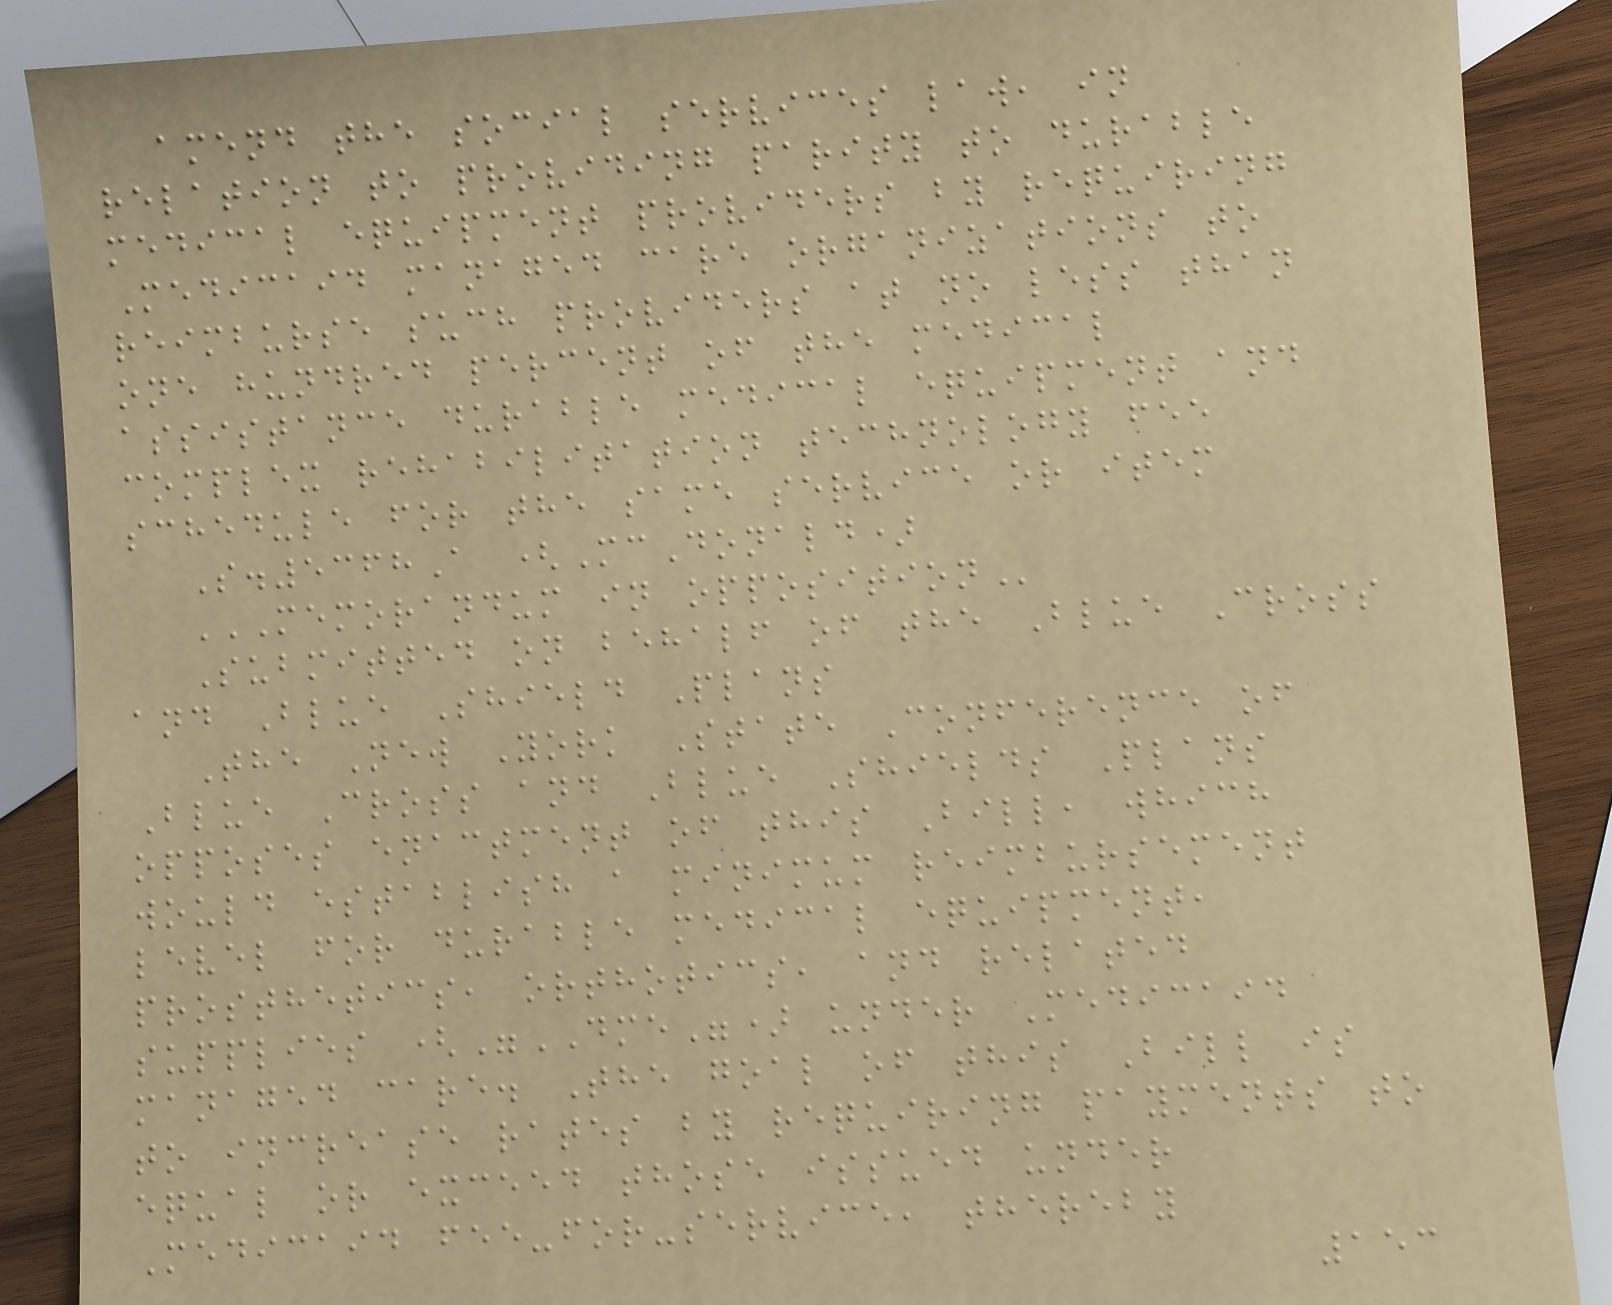amend the social services law, in
relation to providing parity to durable
medical equipment providers by requiring
Medicaid managed care organizations to
reimburse such providers at no less than
one hundred percent of the medical
assistance durable medical equipment and
complex rehabilitation technology fee
schedule for the same service or item
S.5368A (McDonald)
MEMORANDUM IN OPPOSITION
Submitted on behalf of the Blue Cross
and Blue Shield Plans
The New York State Conference of
Blue Cross and Blue Shields Plans
opposes enactment of this Bill, which
would establish a minimum reimbursement
level for durable medical equipment,
prosthetics, orthotics, and related
supplies ("DME") under Medicaid
managed care. The goal of this Bill is
to increase rates by requiring payments to
equal or exceed those issued under
Medicaid fee-for-service, thereby
153
